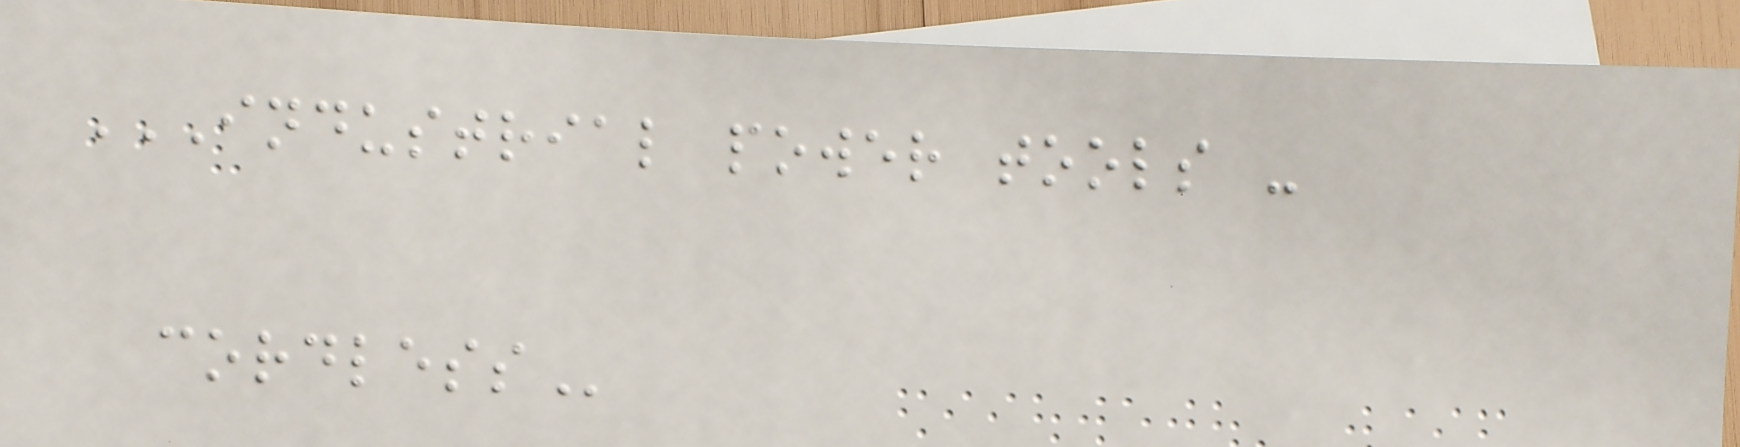INDUSTRIAL POWER TOOLS -
CORDLESS
